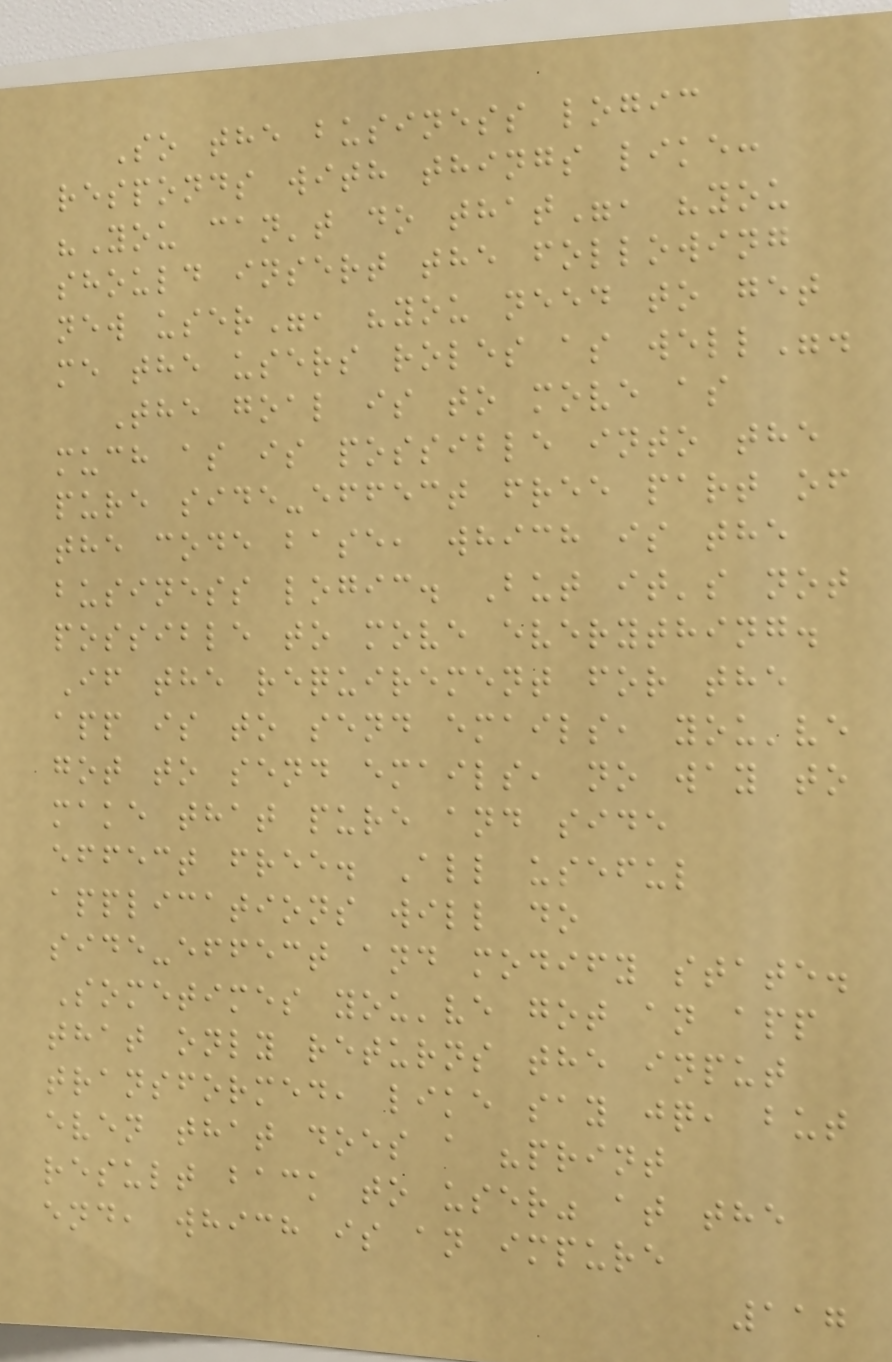So the business logic
responds with things like:
"You can't do that", "you
should insert the following
new user", "you need to get
me the users roles as well".
The goal is to move as
much as is possible into the
pure side-effect free part of
the code base, which is the
business logic. But it's not
possible to move everything.
If the requirement for the
app is to send emails, you've
got to send emails, no way to
make that pure and side
effect free. All useful
applications will do
side-effect and modify state.
Sometimes you've got an app
that only returns the input
transformed, like say jq, but
even that does a "print
result back to user" at the
end, which is an impure
117
